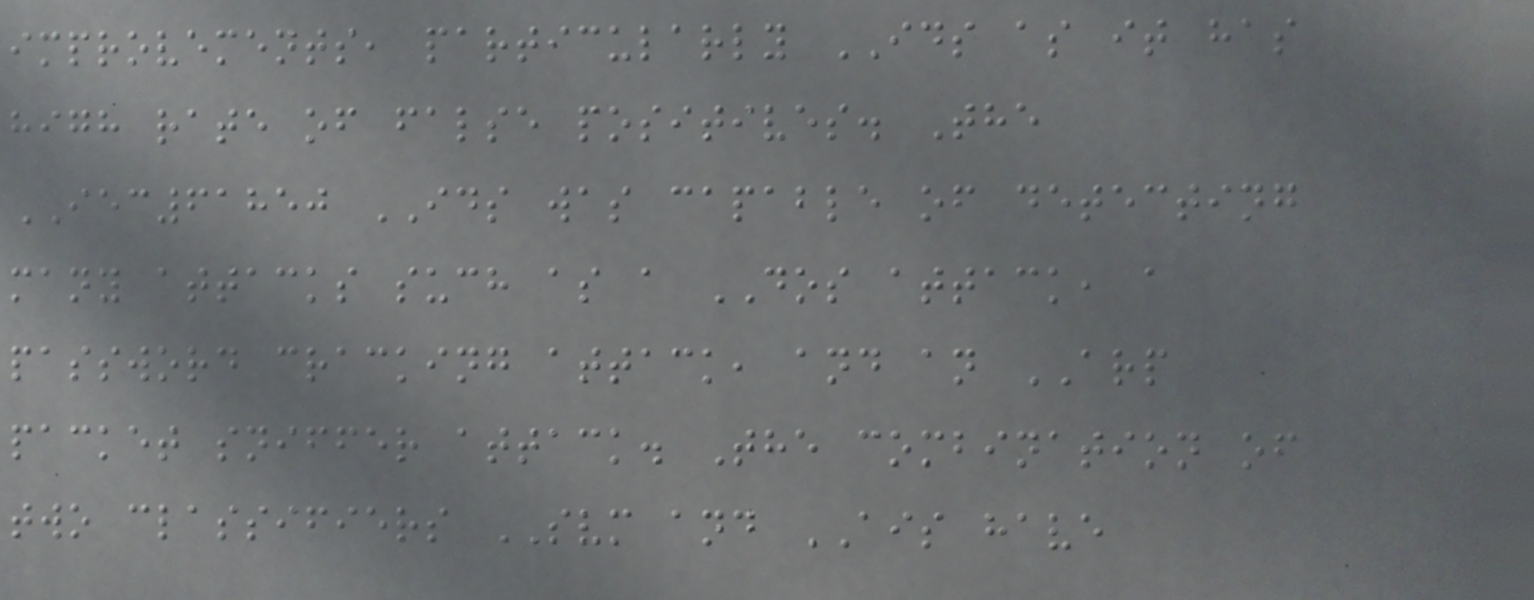improvements, particularly IDS as it has
high rate of false positives. The
IEC61850 IDS was capable of detecting
many attacks such as a DOS attack, a
password cracking attack, and an ARP
packet sniffer attack. The combination of
two classifiers SVM and AIS have
